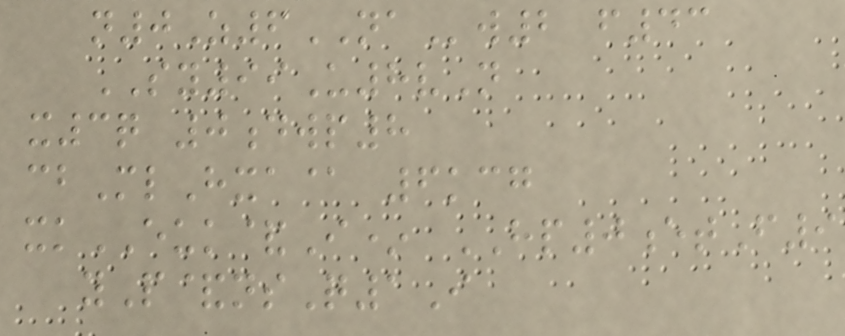n0Z6NAw2 f43
SY99U8vN
x3q 0dwp8
cbMlHxa@ 6kcg
xkEUK&I* HP0etF9
yP&nsQ1I
